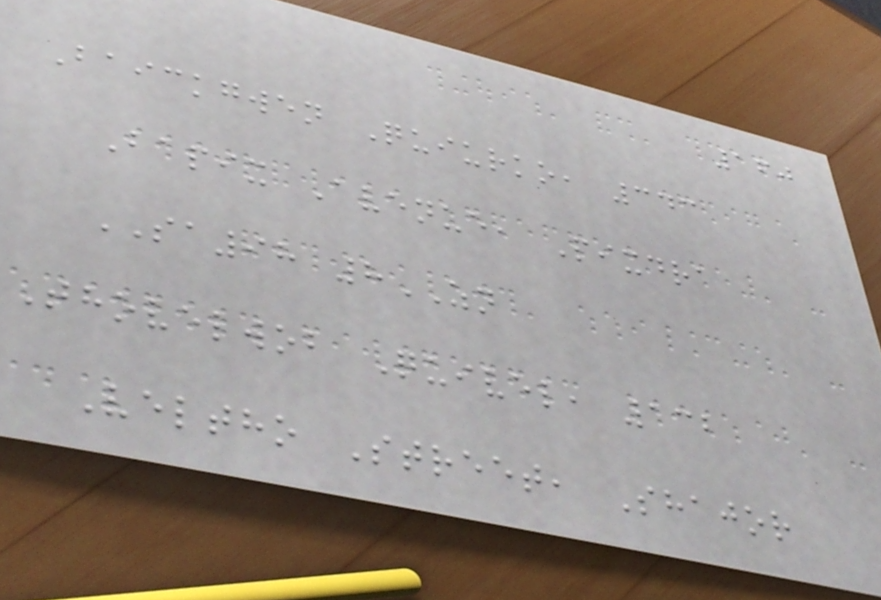160
Baickgwen Quiurko, 343
Bapix Avenue, Pixdra
SA98 8ZN
Thovelwob Quivel, 132
Veltho Street, Shajor
